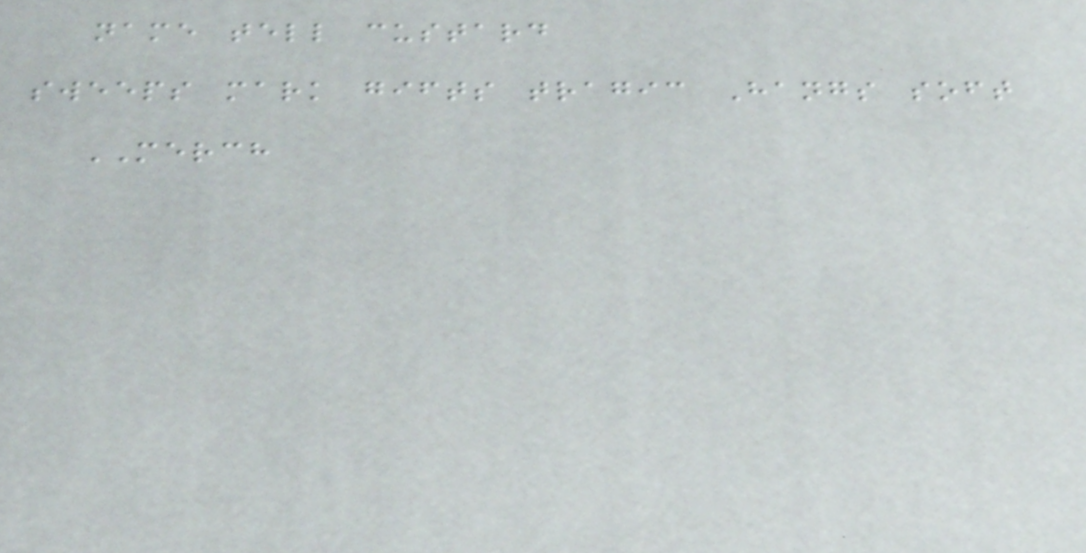name tell custard
sweeps mark gifts tragic Hangs soft
MERCH
